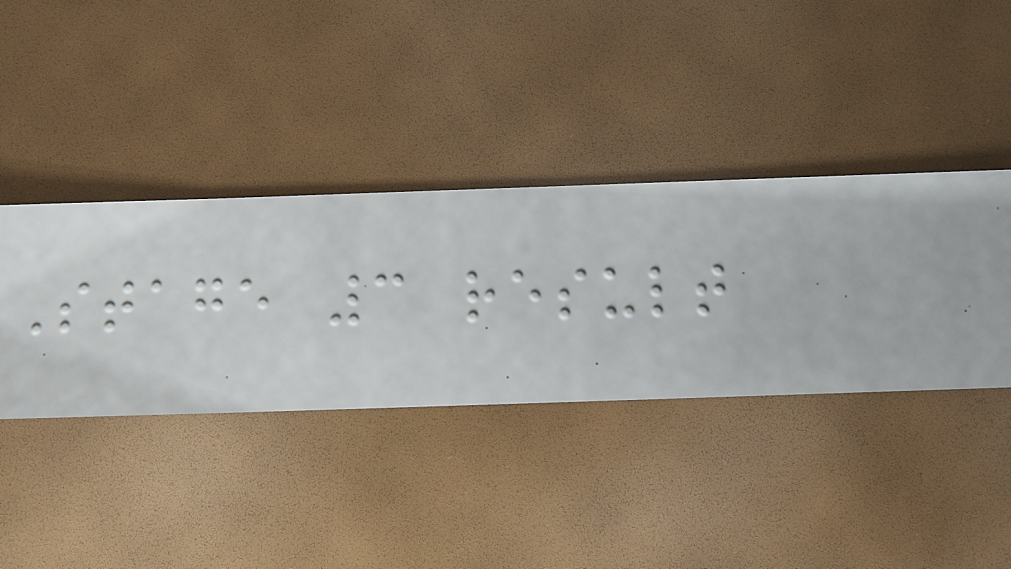Stage 3 result
